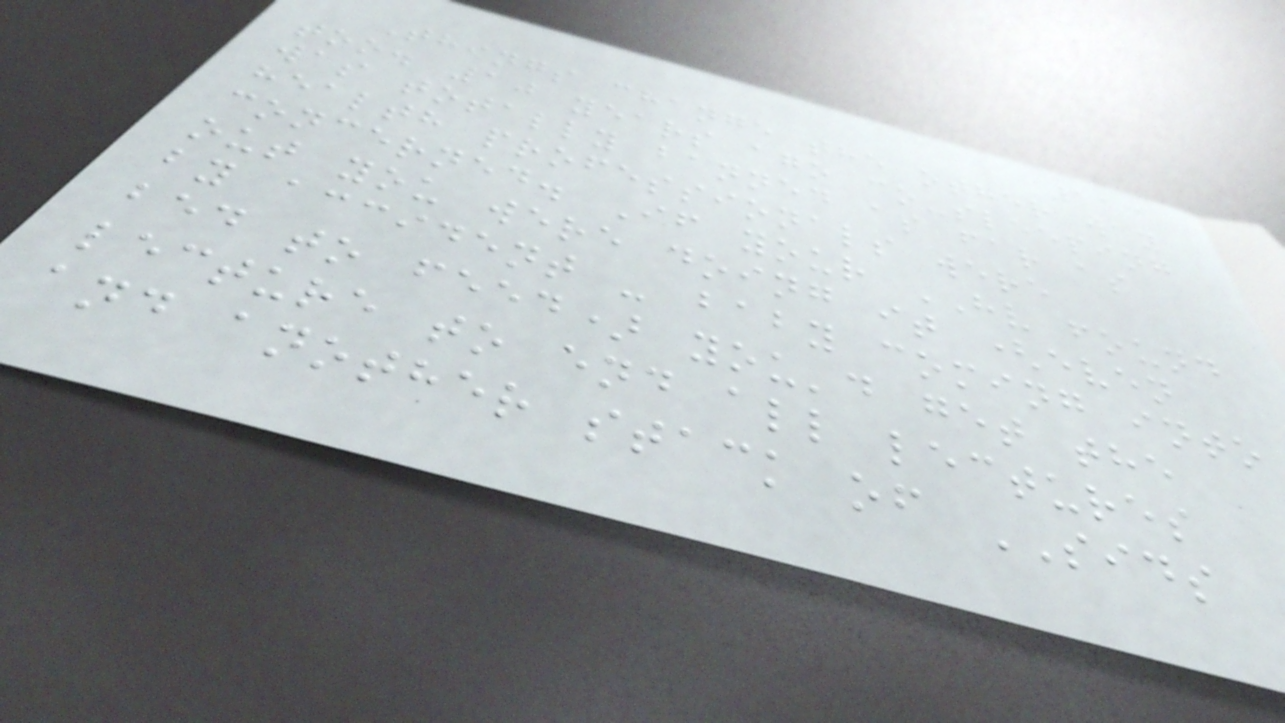113
Things change the other way
too. 10 years ago co-sleeping
was totally banned as far as
health professionals were
concerned. If your HV found
out you were doing it (even
by accident - baby coming into
bed to feed) you'd get the
lecture to end all lectures
and another stack of SIDS
